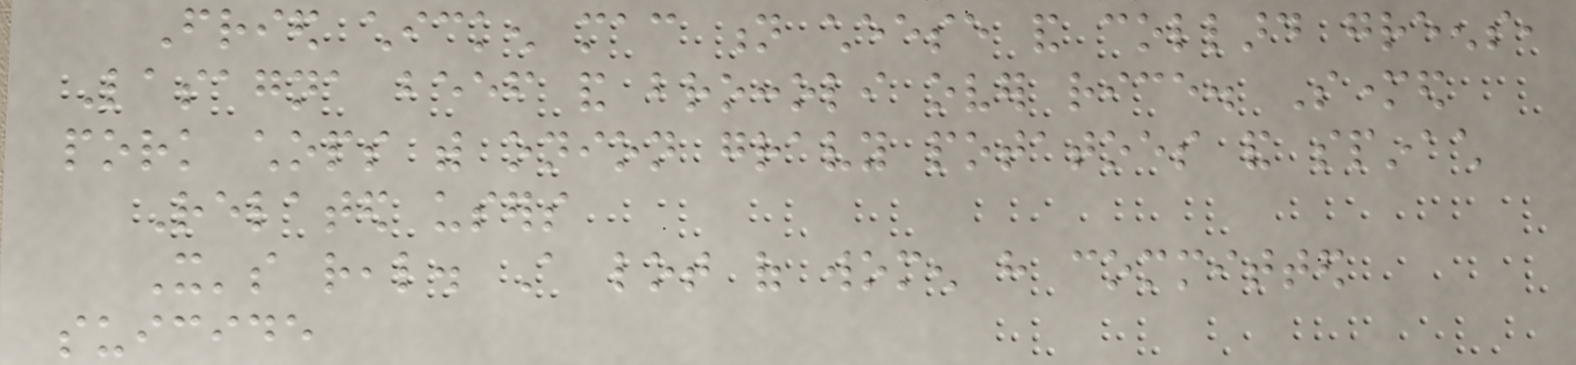Fried chicken mac n cheese and collard greens,
Lasagna beef and broccoli over rice. Smothered
pork chops with onion gravy potatoes and spinach
Related users
It's real. A lot of women have committed
suicide
